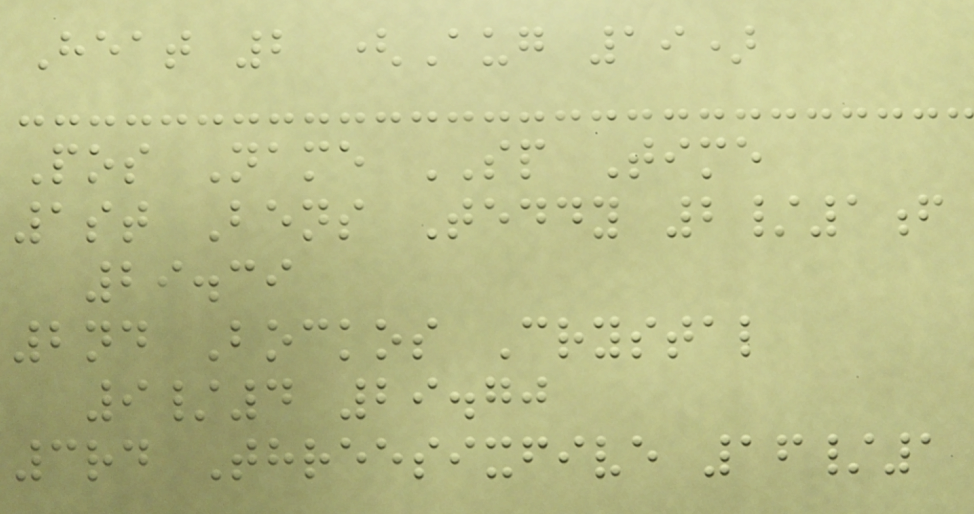Heat 2 (Aug 19)
Pos Name SP Time
1st Bens Teddy 2/1f
29.39
2nd Bockos Crystal
9/4 29.70
3rd Threesixfive 16/1
